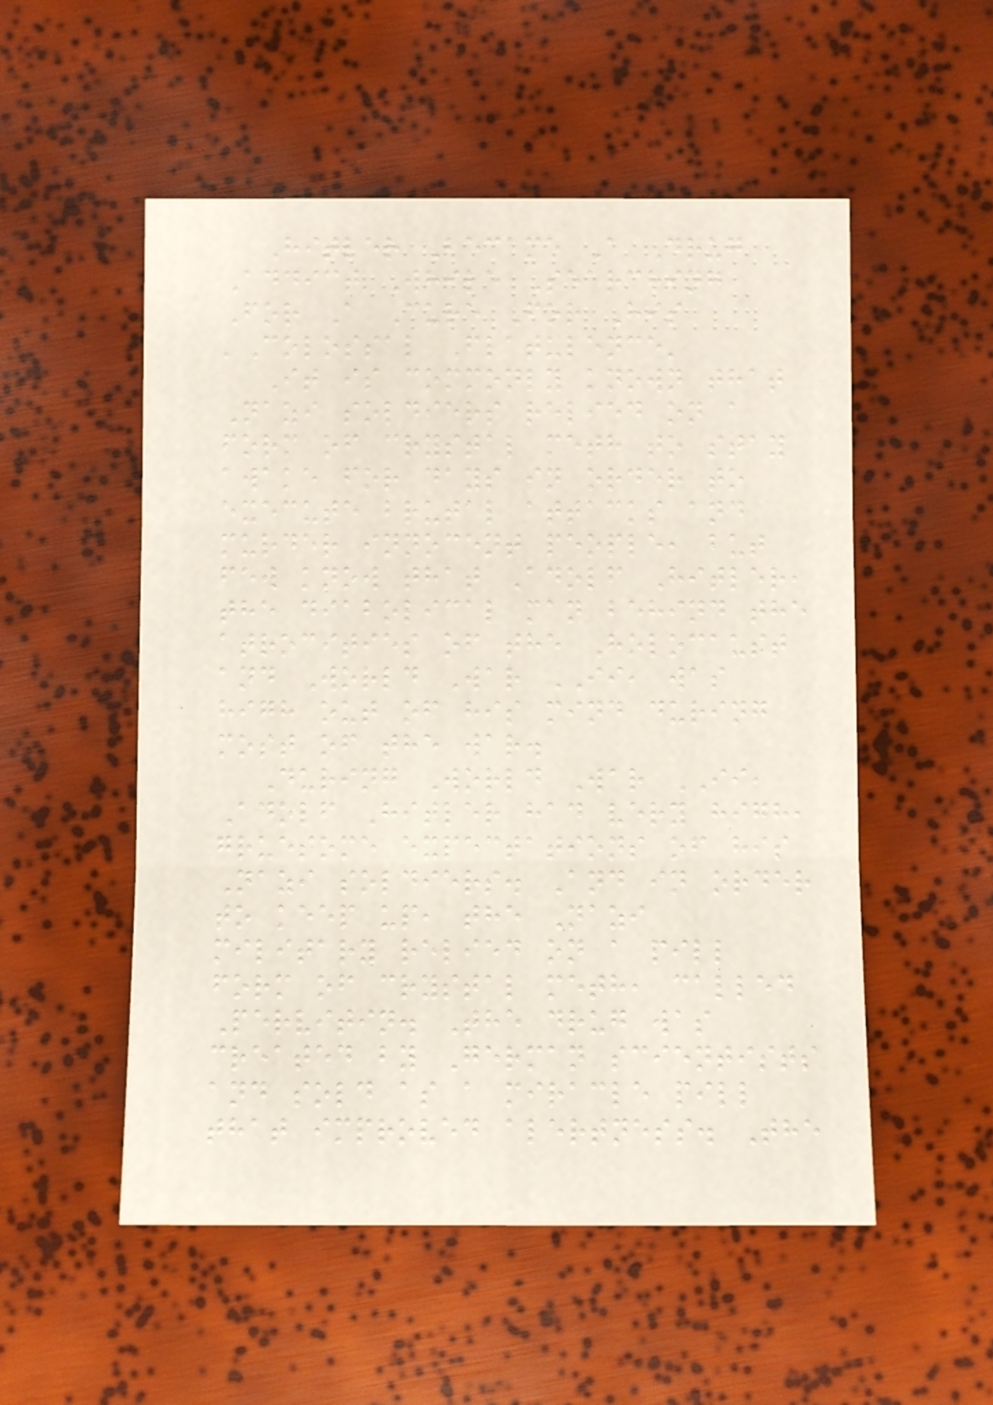Hitler Became A Drug
Addict While Searching
For A Cure For His
'Colossal Flatulence'
It is commonly known that
Nazi soldiers relied on a
form of crystal meth to stay
awake for days in order to
execute brutal attacks and
murder innocent people, but
few know that Adolf Hitler,
the diabolical man behind the
atrocities of the Holocaust
and World War II, was
high out of his mind during
most of the war.
During World War II,
Adolf Hitler had very high,
gruesome expectations of his
Nazi soldiers. And in order
to keep up, the Nazi
military relied on a pill
form of crystal meth, called
Pervitin. The drug was
created by German scientists
and sold as a miracle pill
that improved alertness. The
